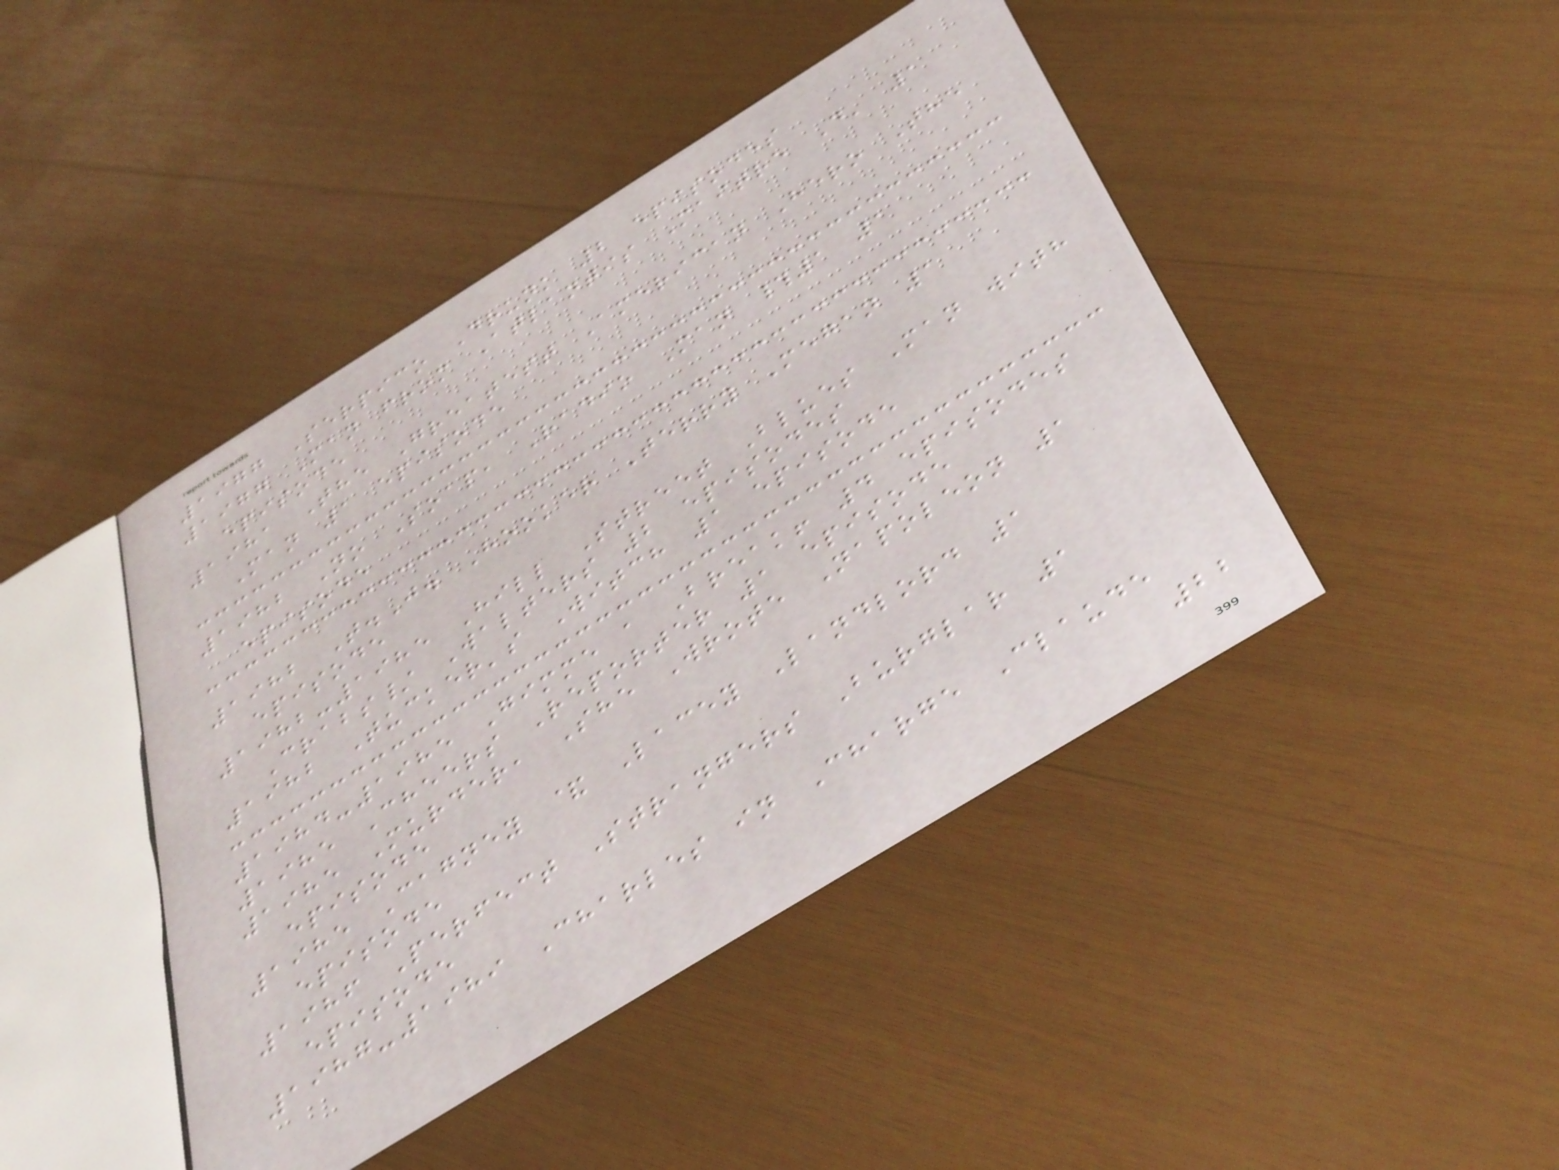1977 Serpico Drunk 2 episodes
1977 Man from Atlantis Maitre D' 1
episode
1981 The Greatest American Hero The
Man 1 episode
1982 No Soap, Radio Man #1 1
episode
1982 T.J. Hooker Terry Megan 1
episode
1982-1985 Hill Street Blues Man with
Crabs/ Walters 2 episodes
1982 Tucker's Witch 1 episode
1984-1985 Gimme a Break! 4 episodes
1985 Cheers Reporter 1 episode
1985 Murder, She Wrote Napoleon 1
episode
1985 Cagney & Lacey Landlord 1
episode
1986 Perfect Strangers Burglar 1
episode
1987-1989 Charles in Charge Claude
22
